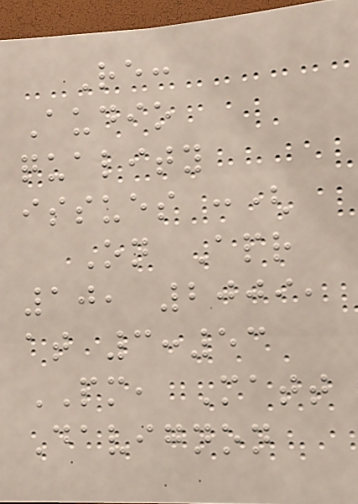Re:
Audio
quality
issues :(
On Apr
10, 2009,
at 3:53
PM, Matt
Davignon
